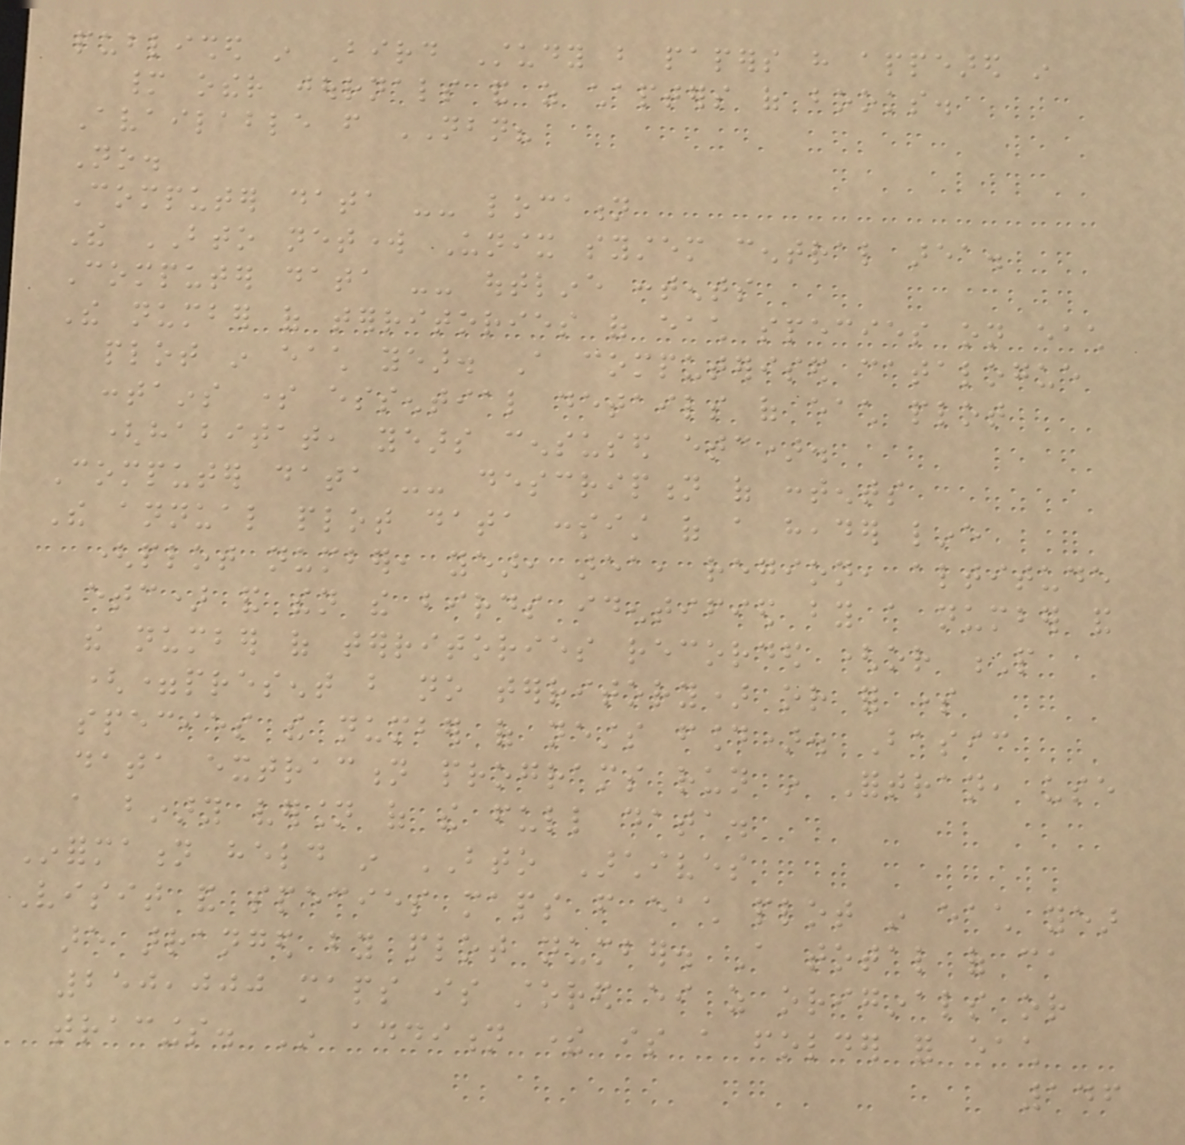published in Bird Study but papers have appeared in
many other journals and as chapters of books.
Available from NBN?
No.
Computer data -- location
The BTO network Unix system central area.
Computer data -- outline contents
The number of territories of each species on each
plot in each year. A computerised catalogue
contains some essential details of each plot
(habitat, years censused etc).
Computer data -- description of contents
The annual plot data consist of a header line
(plot number, year, area, region, altitude
etc) and then the birds identified by a number and
the number of territories recorded (or P
(=present but no territory) or for some
species the number of nests found). Basic
data extraction programs run in Fortran, use
a binary version of the full data.
Information held in BTO Archives
Visit and species maps from each plot in each year
are arranged by plot number. A total of ca
250,000 maps is stored either as originals or
tracings. In addition there is a folder for each
146
